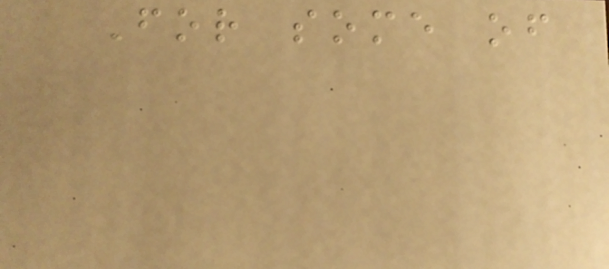For some of
